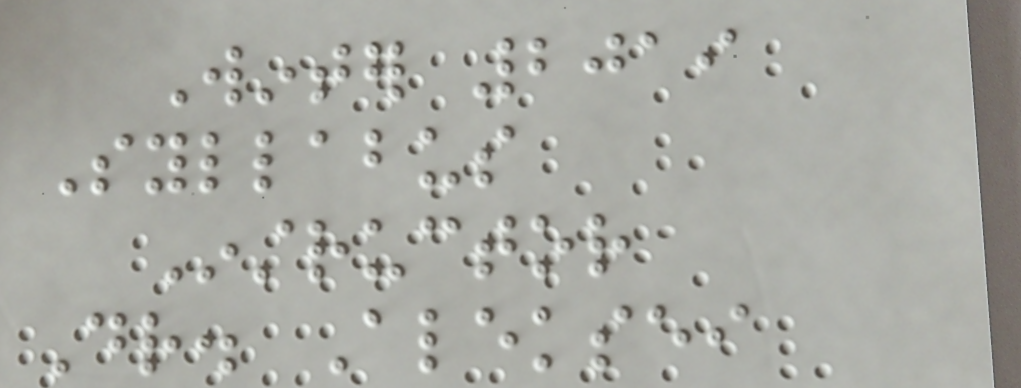Winter 2019
Syllabus
Instructor
Dr. Aleksei
